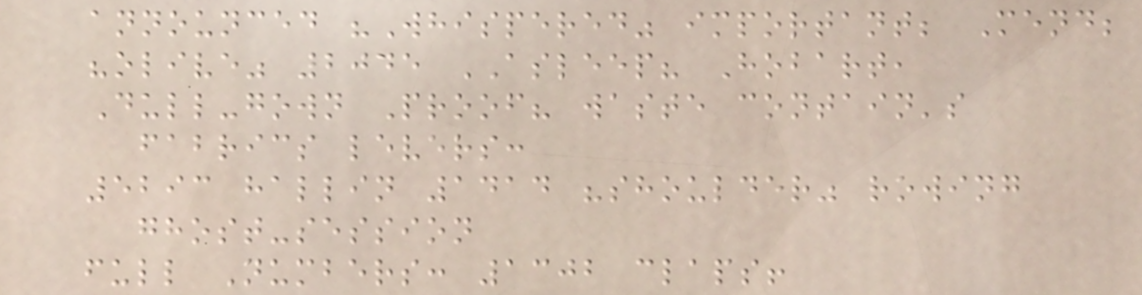announced "Whispered" important; Mend;
"olive" 2045 ASLEEP? Hobart,
Dull-gown Proof? waste contain's
fabrics levers:
5293 hallin 1414 "shoulder" rowing
ghost-session
full Numbers: 1302 claps!
